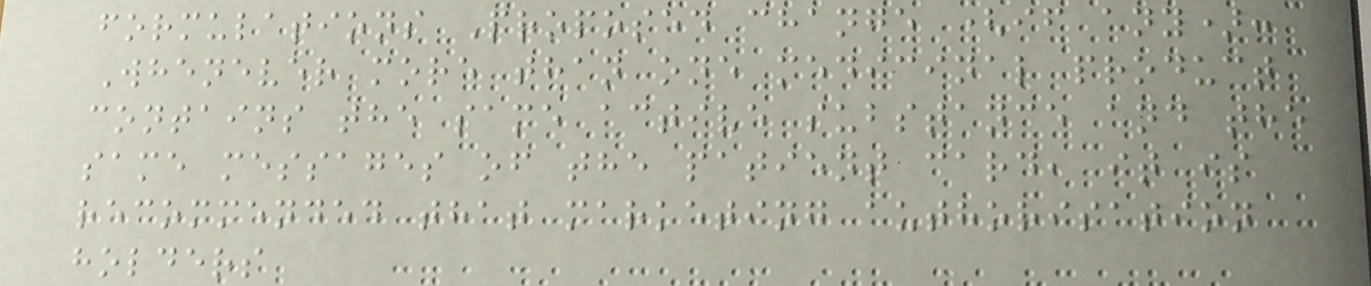formulations Proposed change (if any):
Whenever more than one medicinal product
contains the same active substance and the
same messages of the patient card, it is
recommended that marketing authorisation
holders
